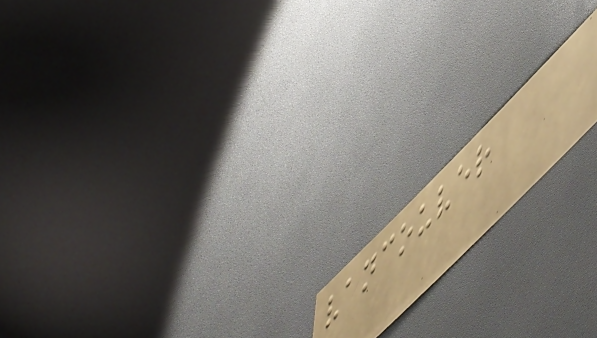vancouver
